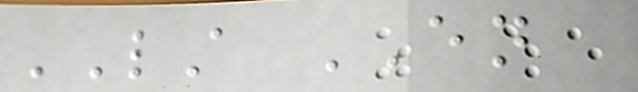LST EN
